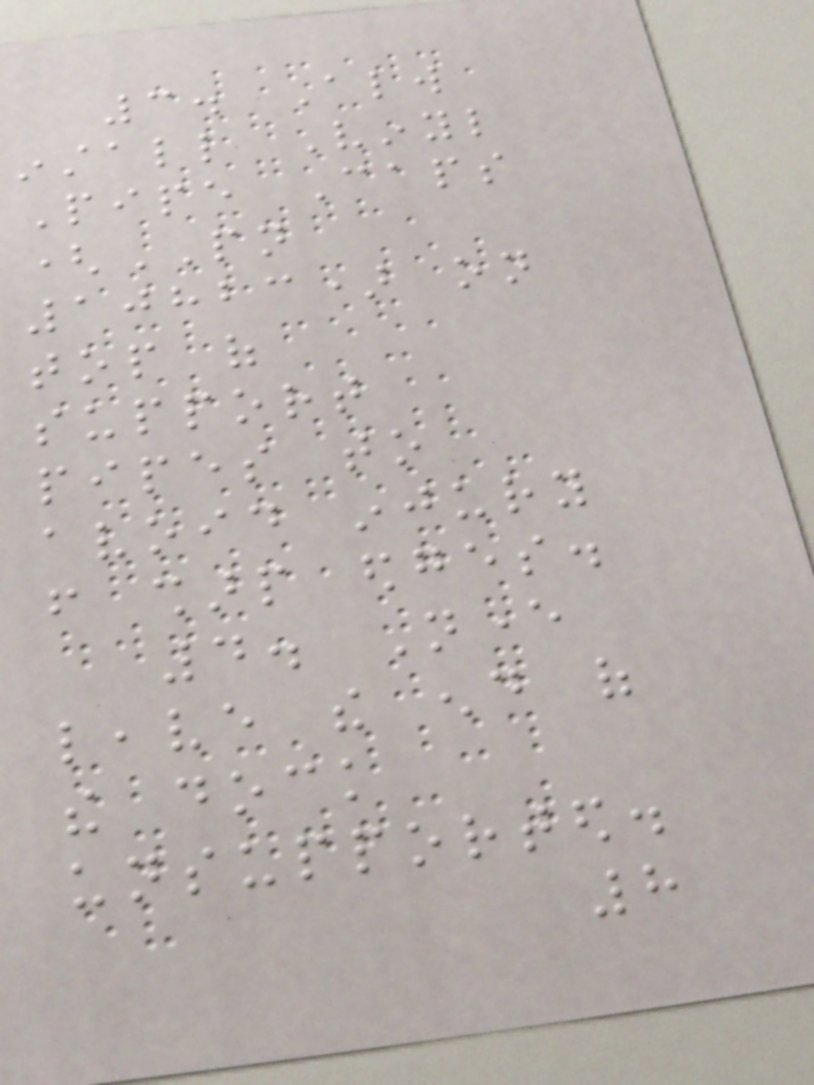3. Always
install Vinyl
Pipe Caps
(PN
10823) on
top of
support
pipes to
avoid injury
from sharp edges.
4. Never
leave the end of
the dock
unsupported.
8
